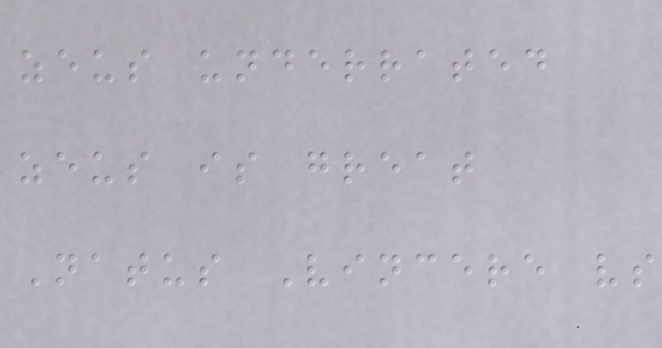zeus underrated
zeus is great
Natus Vincere vs
